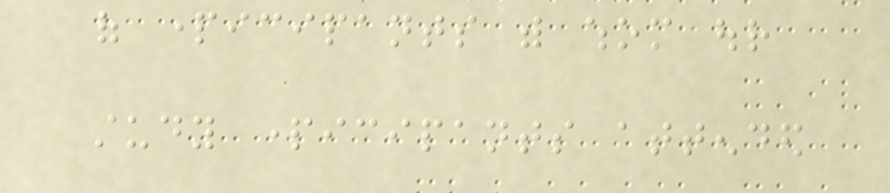of participants with whom our
study participants attended
